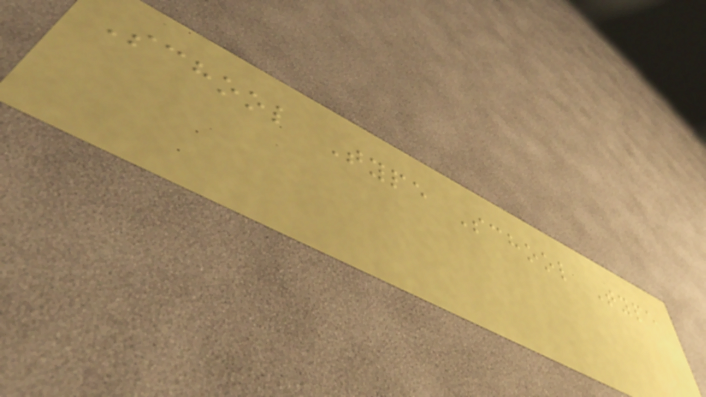School Type School Type
